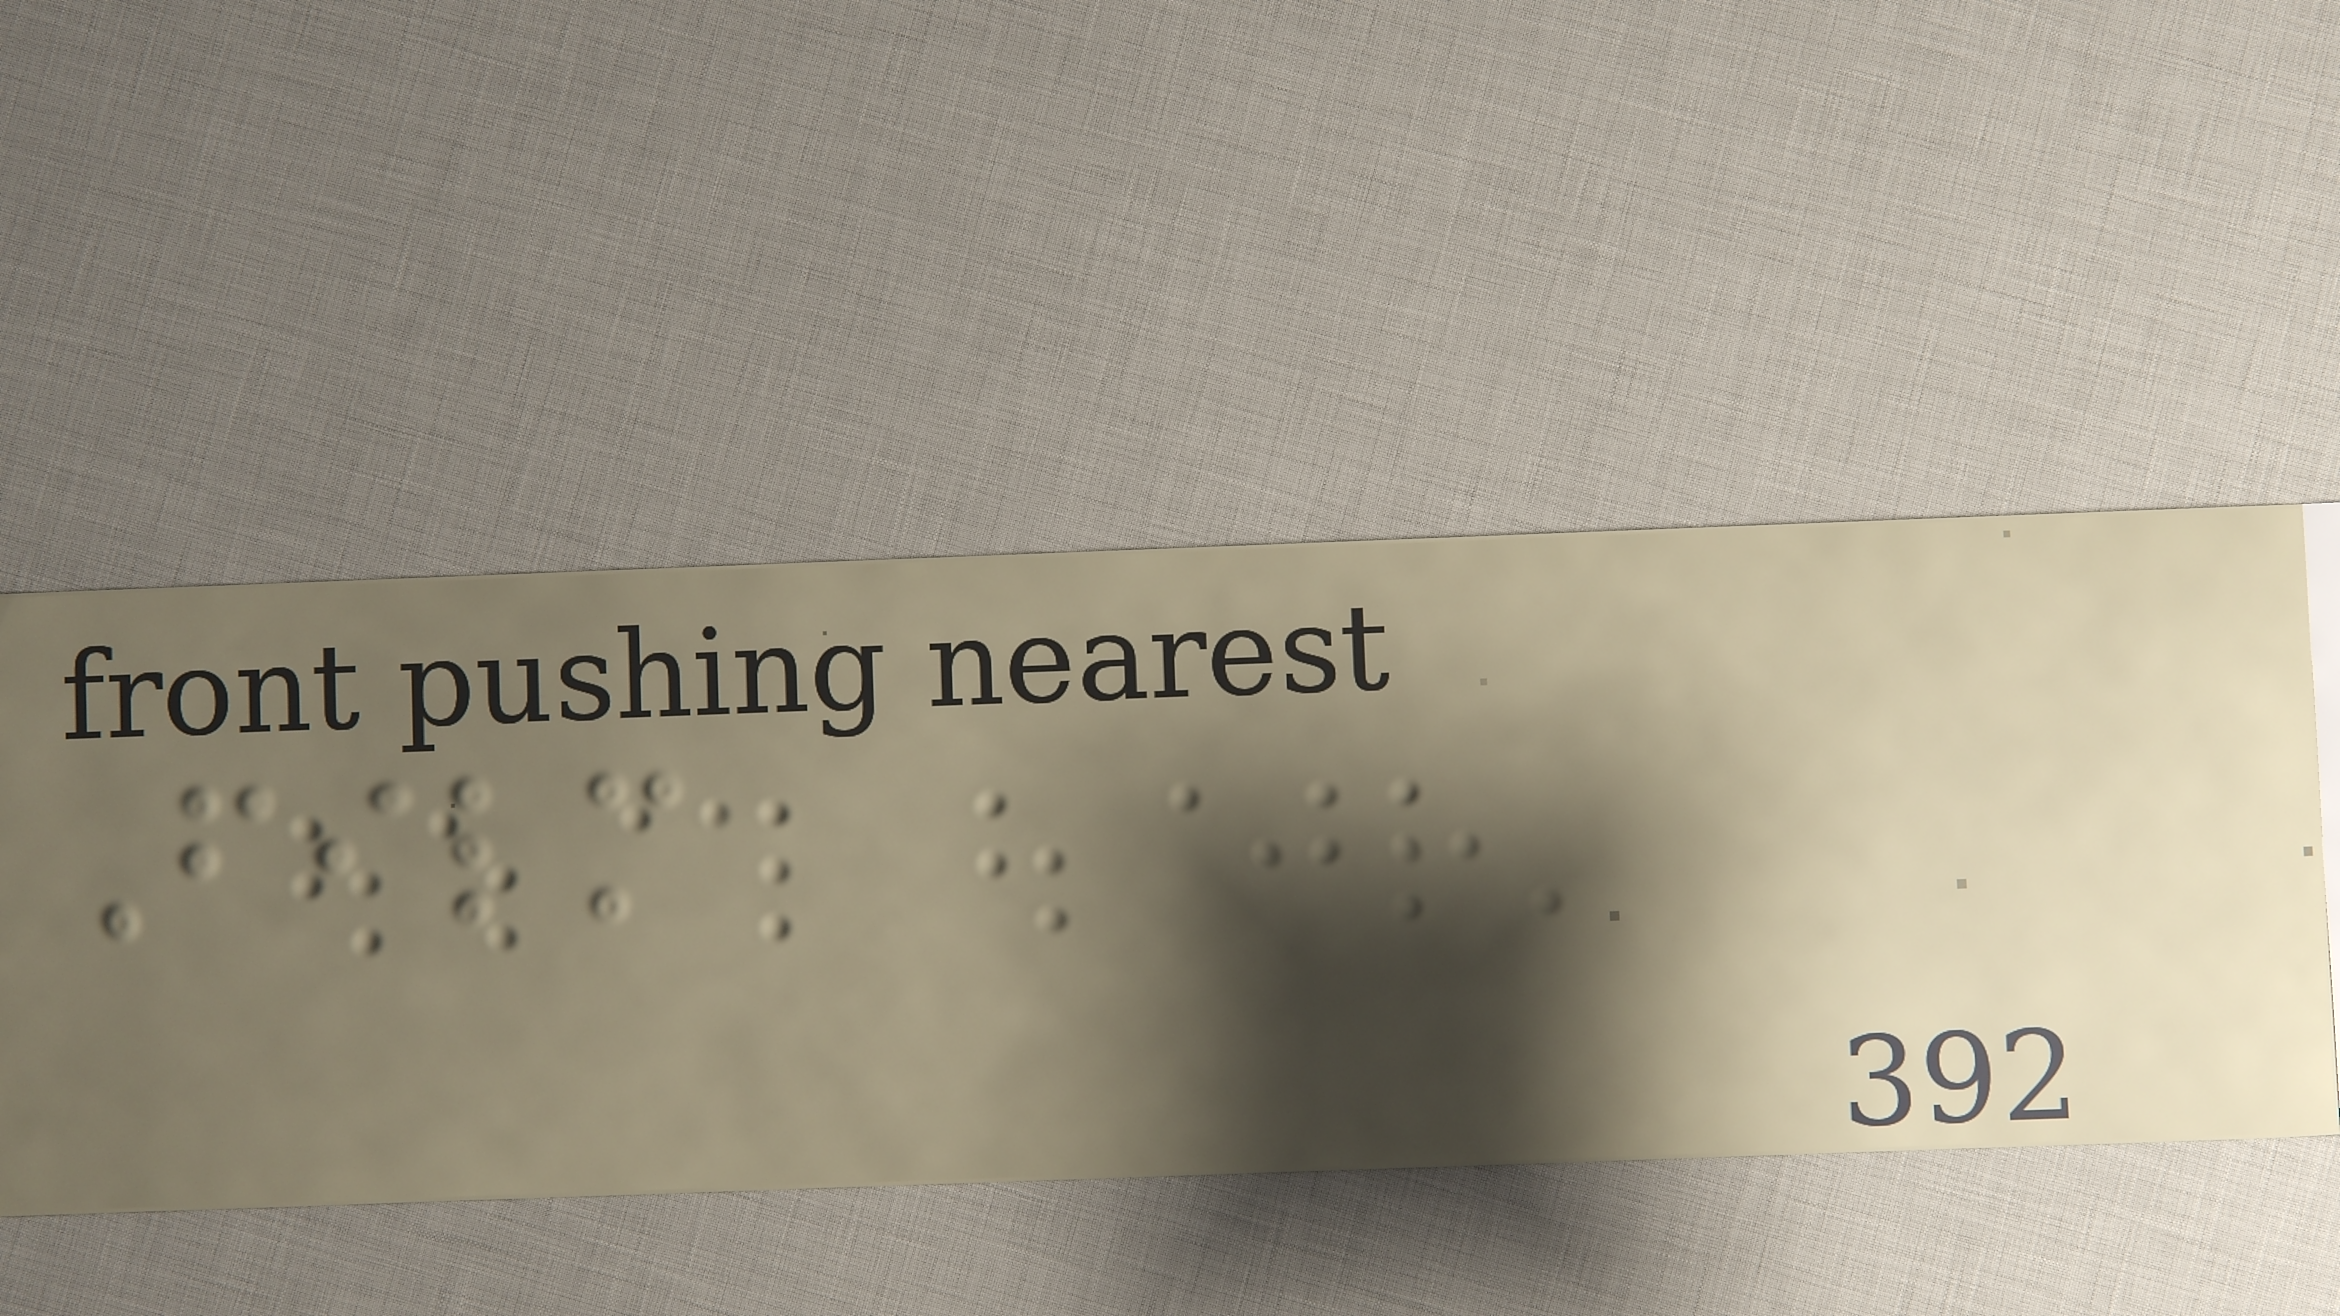Film
